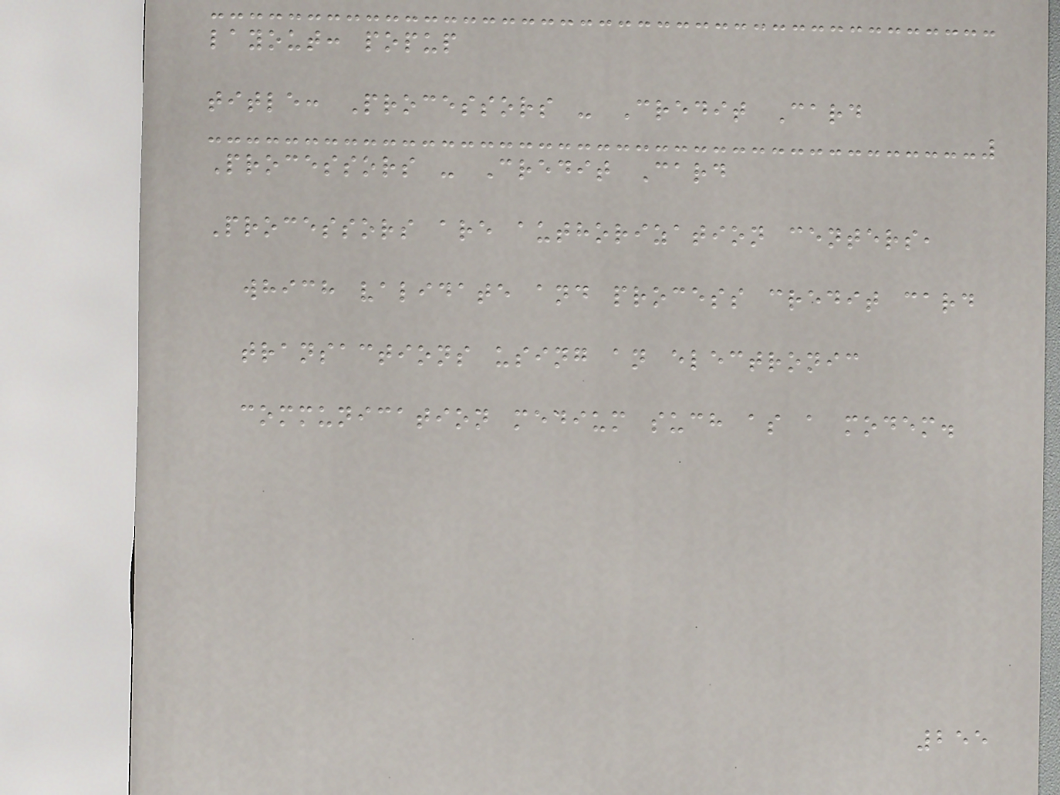layout: popup
title: Processors - Credit Card
Processors - Credit Card
Processors are authorization centers,
which validate and process credit card
transactions using an electronic
communication medium such as a modem.
255
